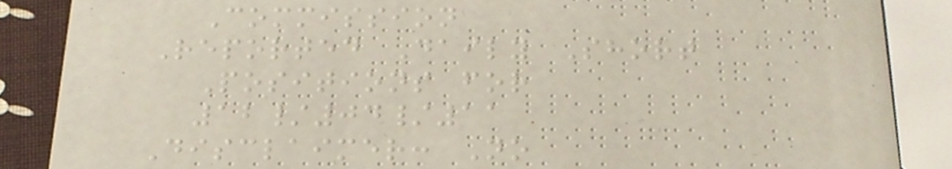Commission
Reported Daily Short
Positions for
12/04/11
Disclaimer: No
